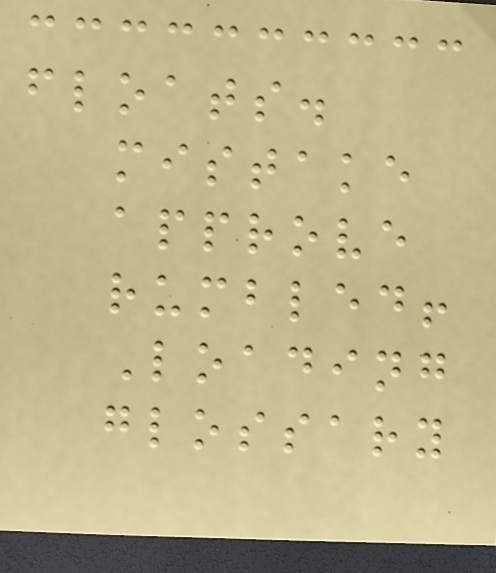floats.
mistake
approve
rumbled!
Loading
glossary
